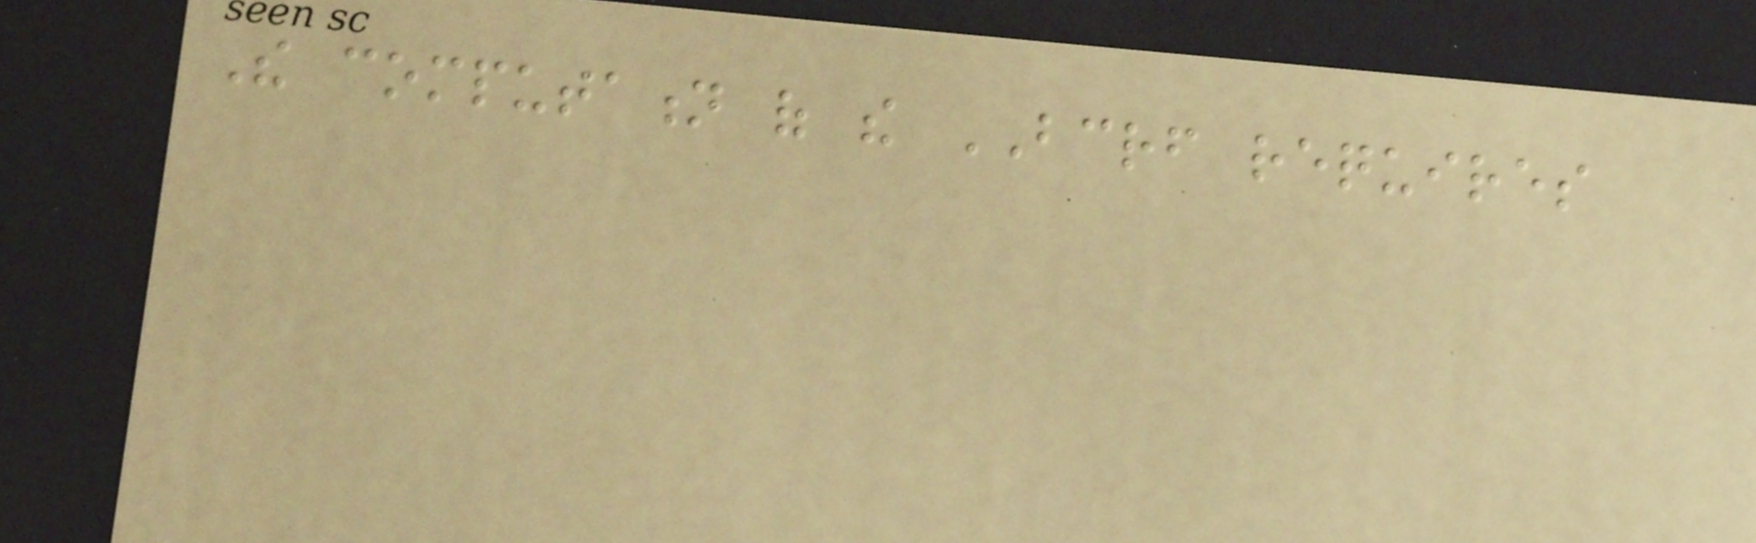The computation of the BCRF requires
